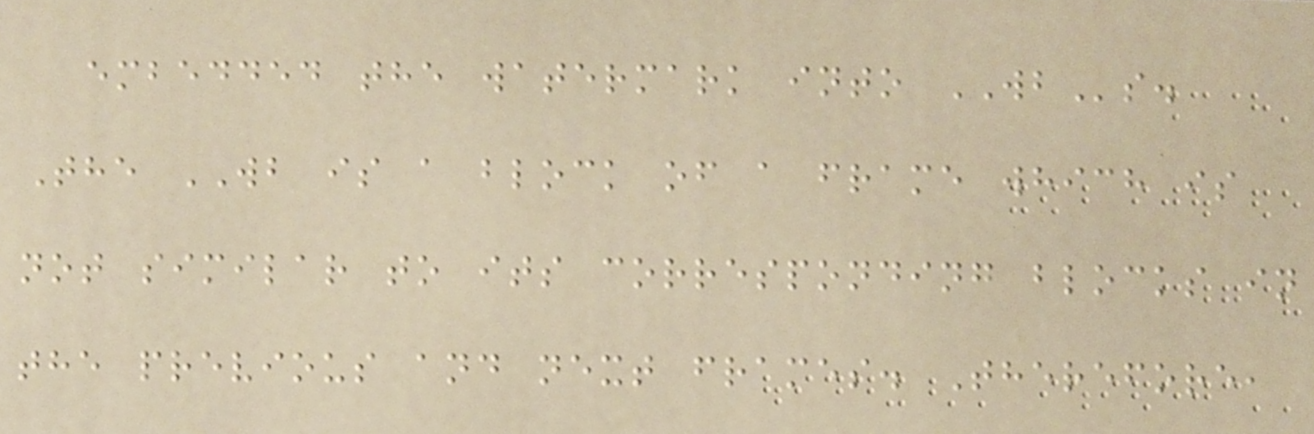embedded the watermark into WBs.
The WB is a block of a frame which is
not similar to its corresponding blocks in
the previous and next frames. Therefore,
